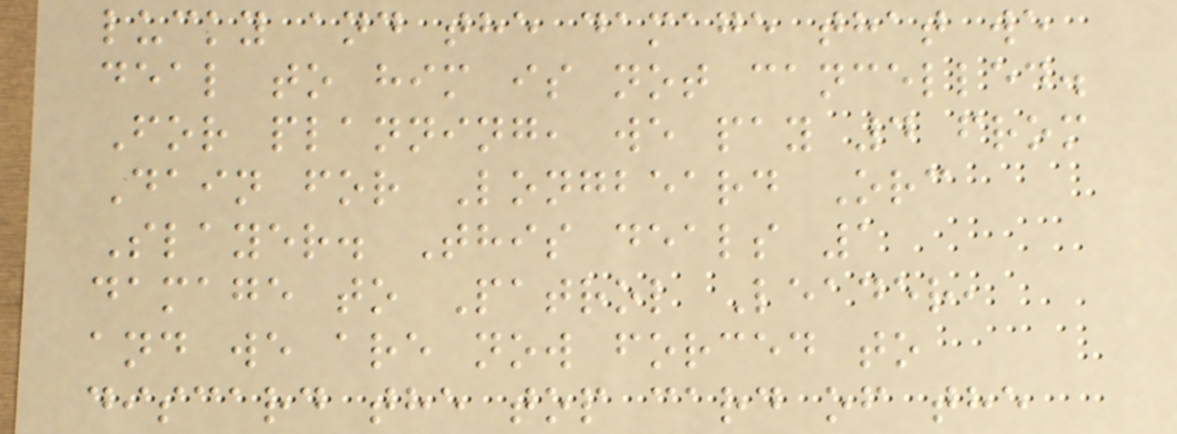lucky and the damage that we
deal to him is not cancelled.
For planning, we pay 4 from
Dain for Longbeard Orc
Slayer. This deals 1
damage to Patrol Leader,
and we are now forced to
discard the top card of the
